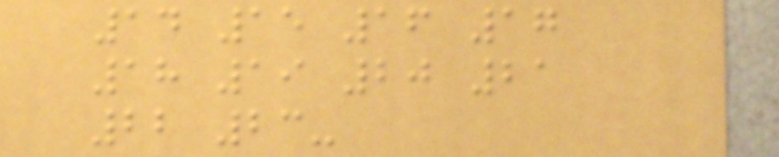14 15 16 17
18 19 20 21
22 23-
